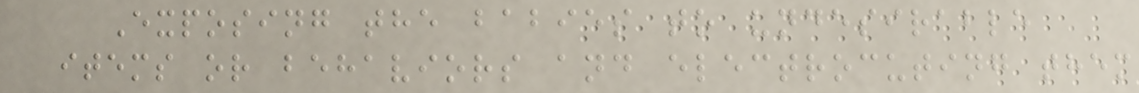Exposing the babies to undesirable
items or behaviors and electrocuting them
